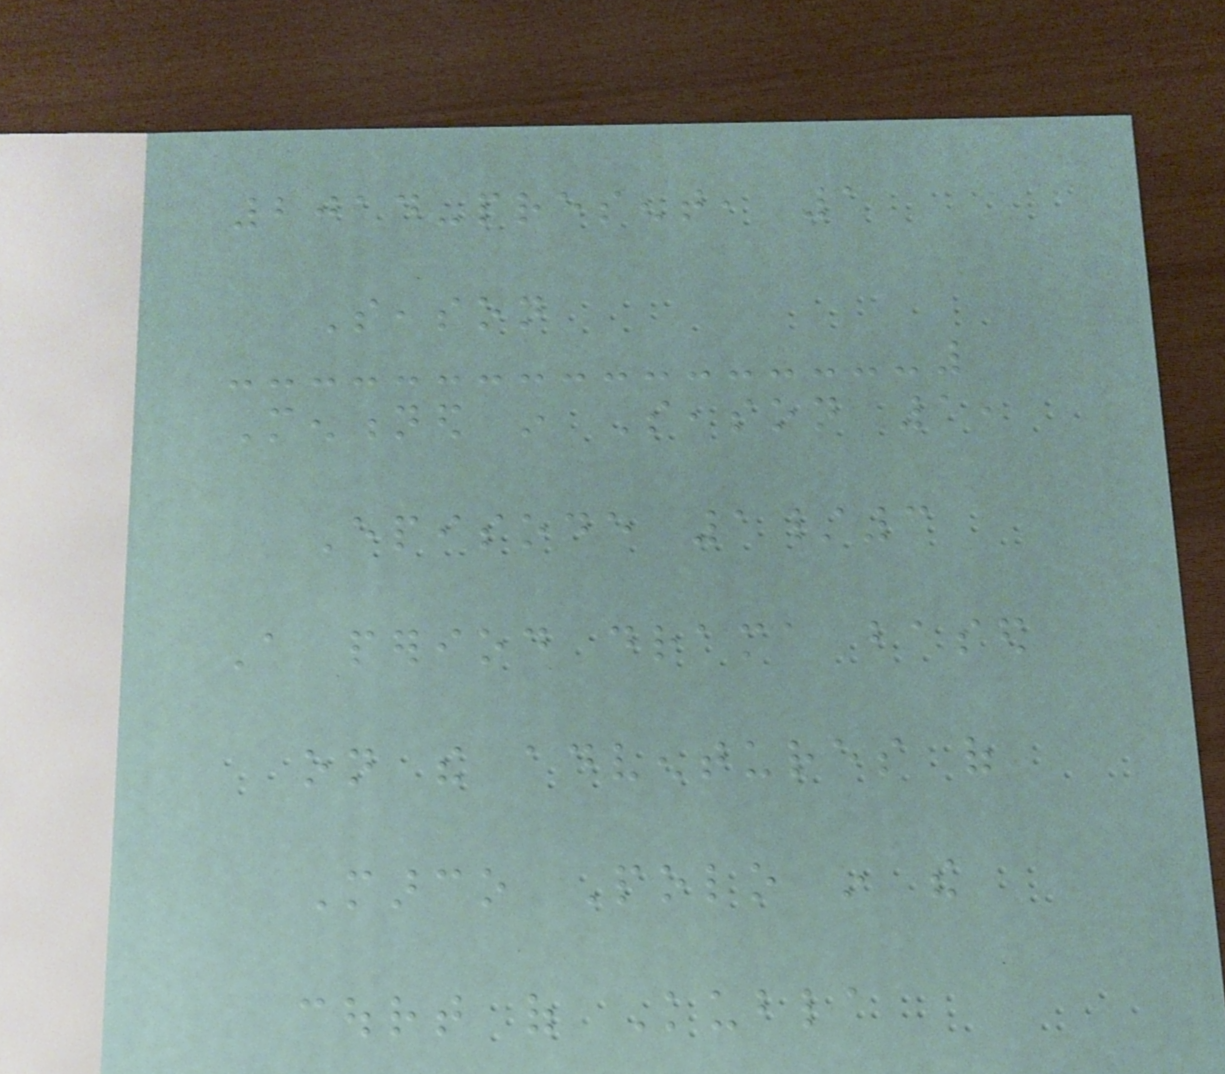2014-present, 1
Season
Mentioned in Season 1,
Episode 1/3
A period drama based
on the adventures of
Marco Polo in the
court of Kubla
